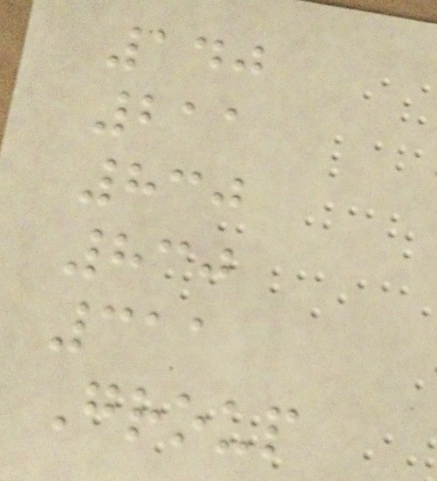140
211
830
830
311
Group
